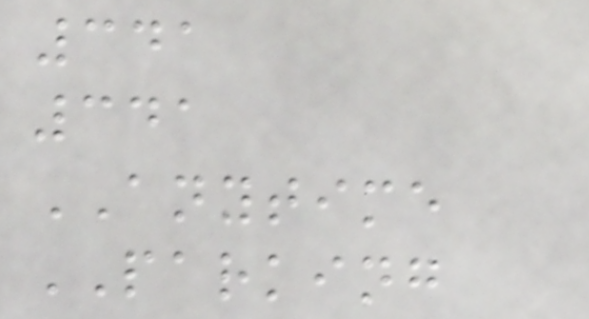341
341
ANYTIME
PARKING
